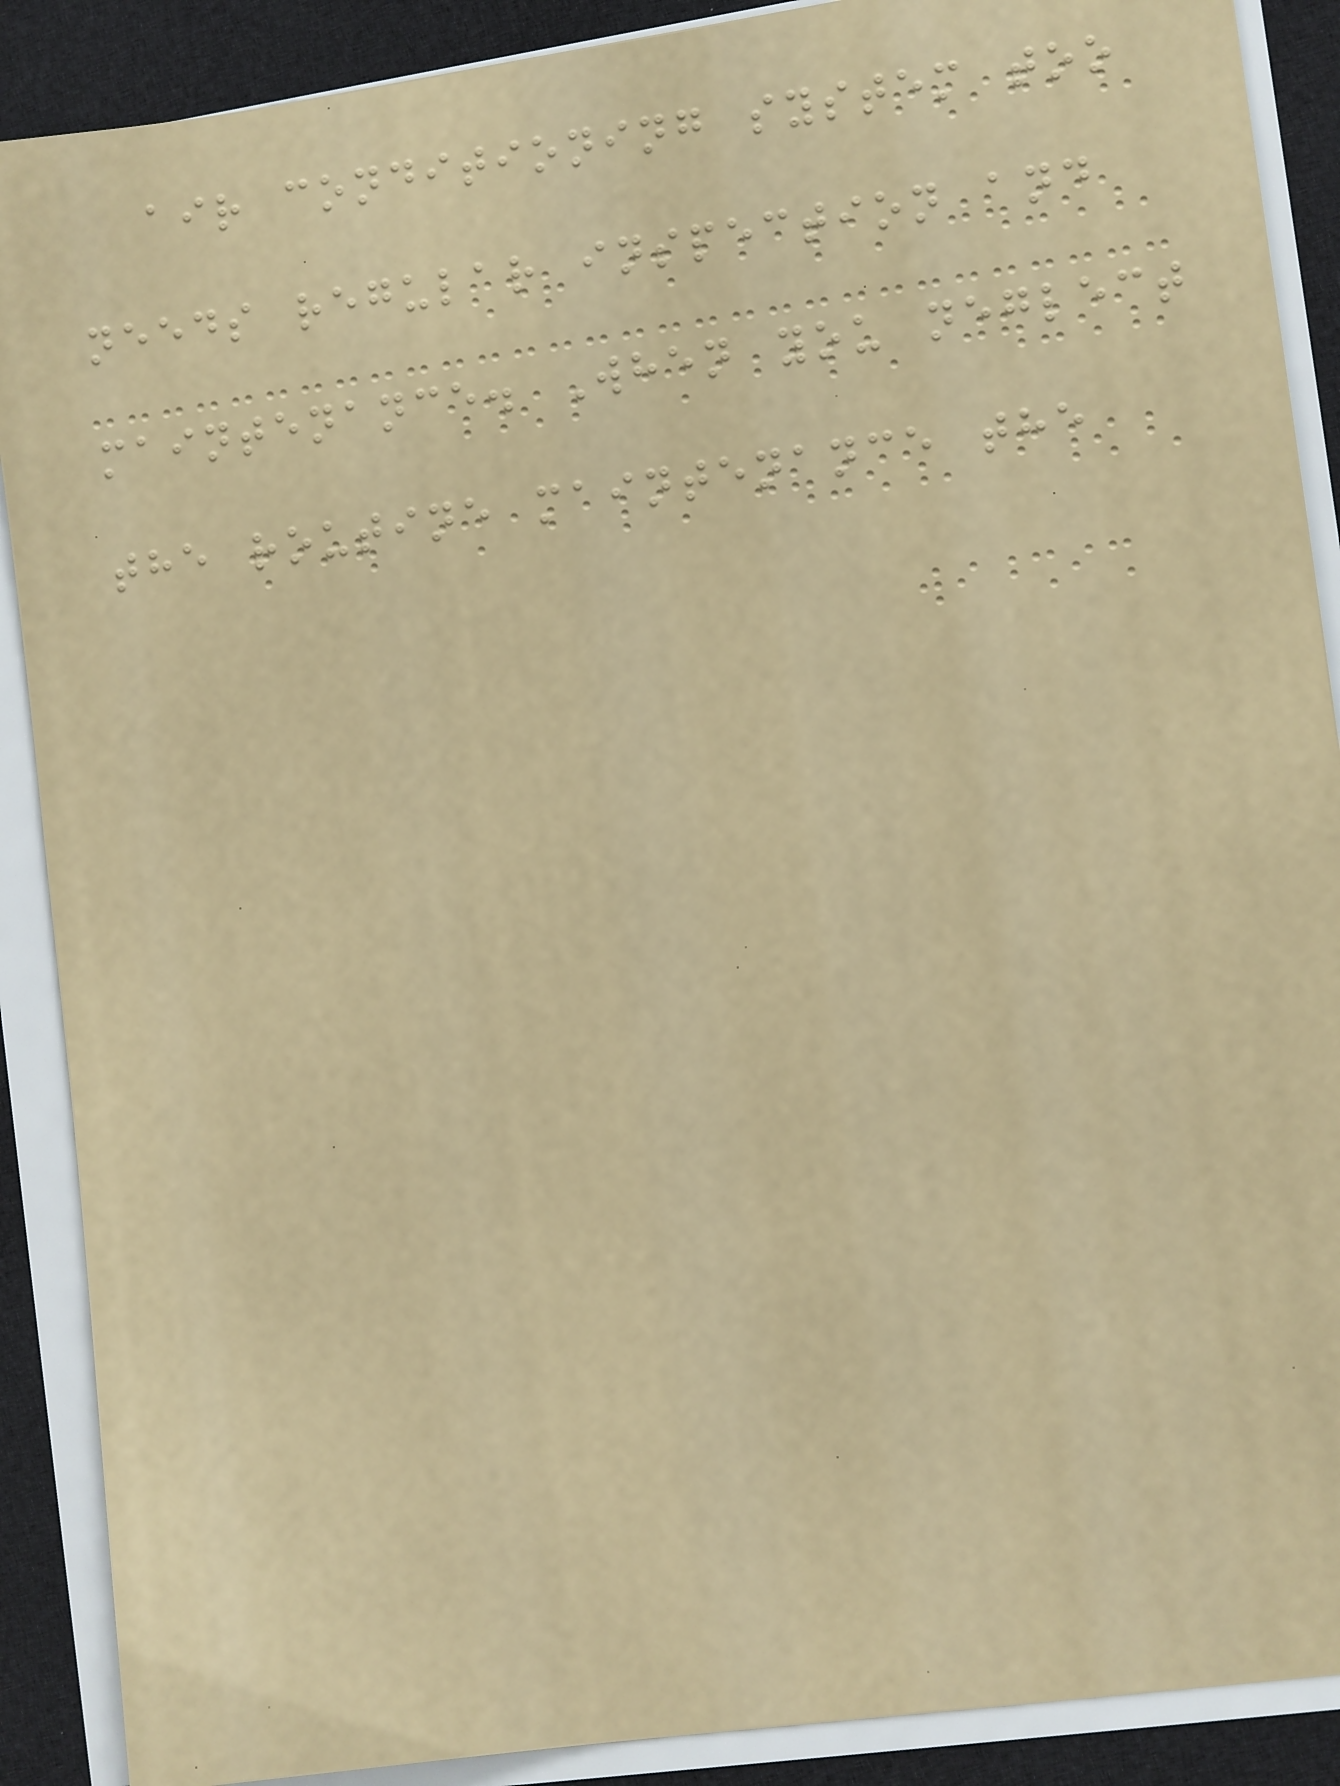air conditioning system too
needs regular inspection and
maintenance. When you neglect
the routine maintenance the
